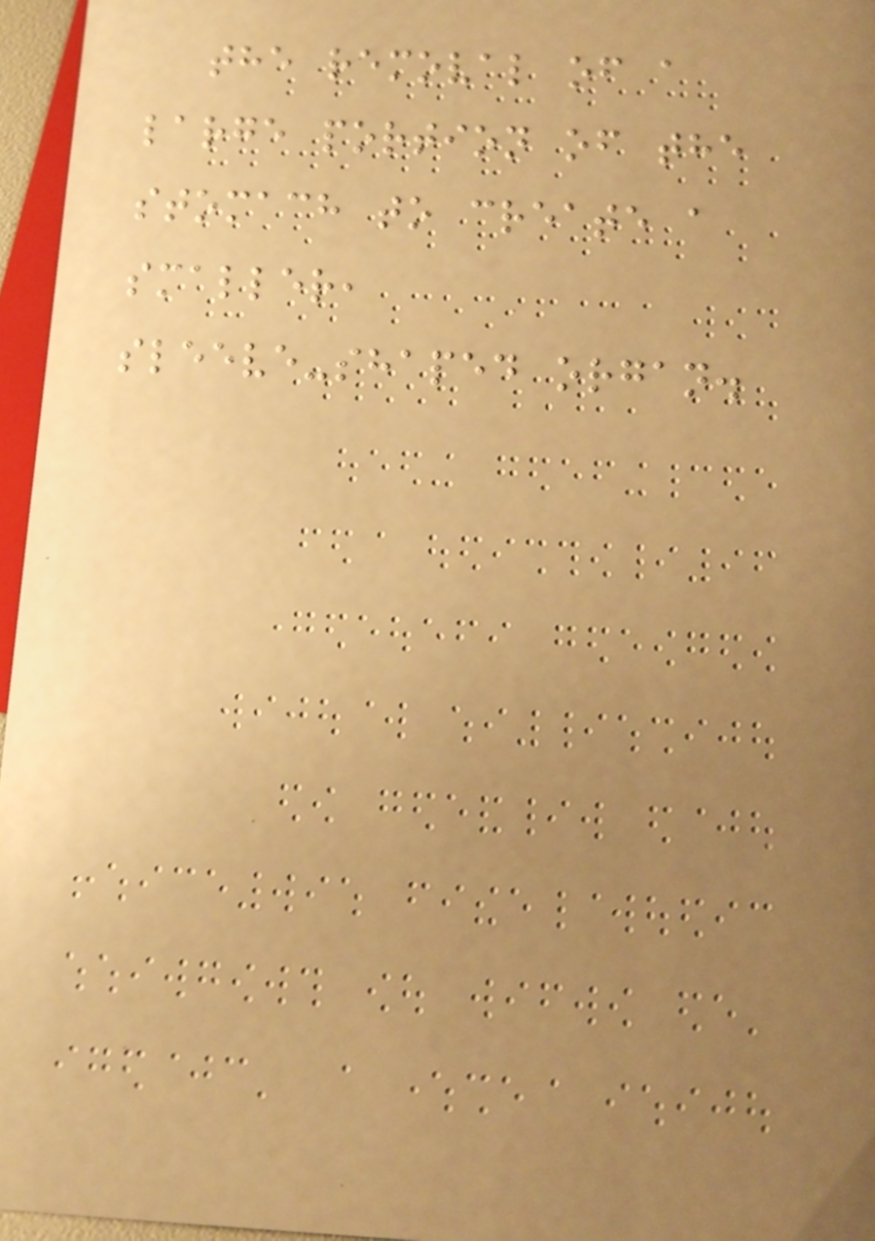the removal of a
large portion of the
stomach to create a
smaller,
sleeve-shaped organ.
